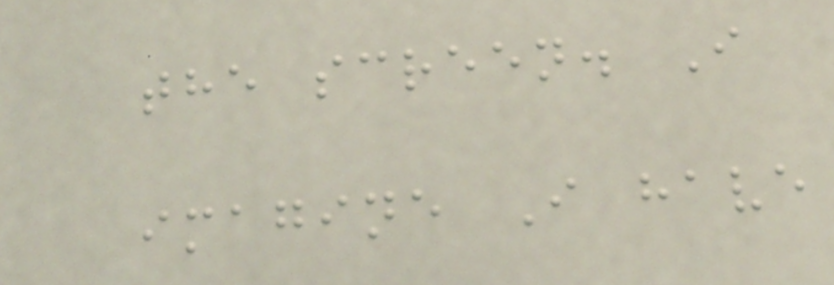the screen. I
imagine I have
